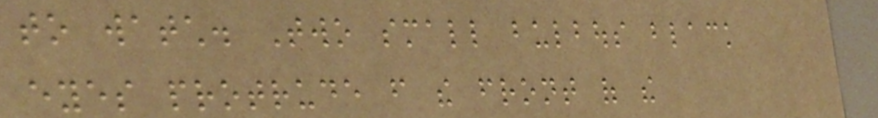to watch. Two small bulbous black
eyes protrude from the front of the
